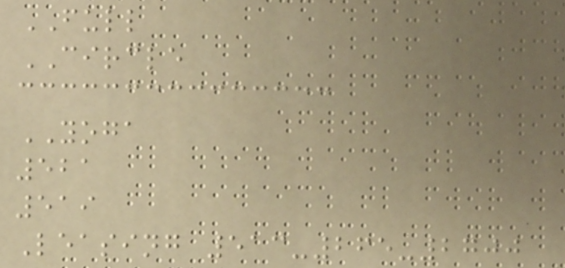FULL
CIRCLE
YOGA
521
519
Leasing 513-265-2700
